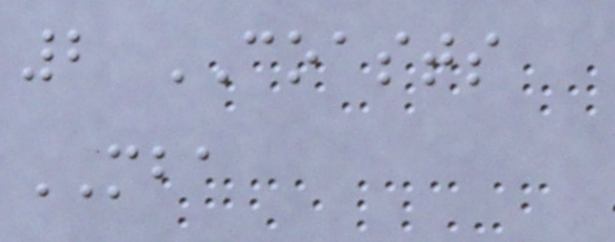2 COASTS
MBA
